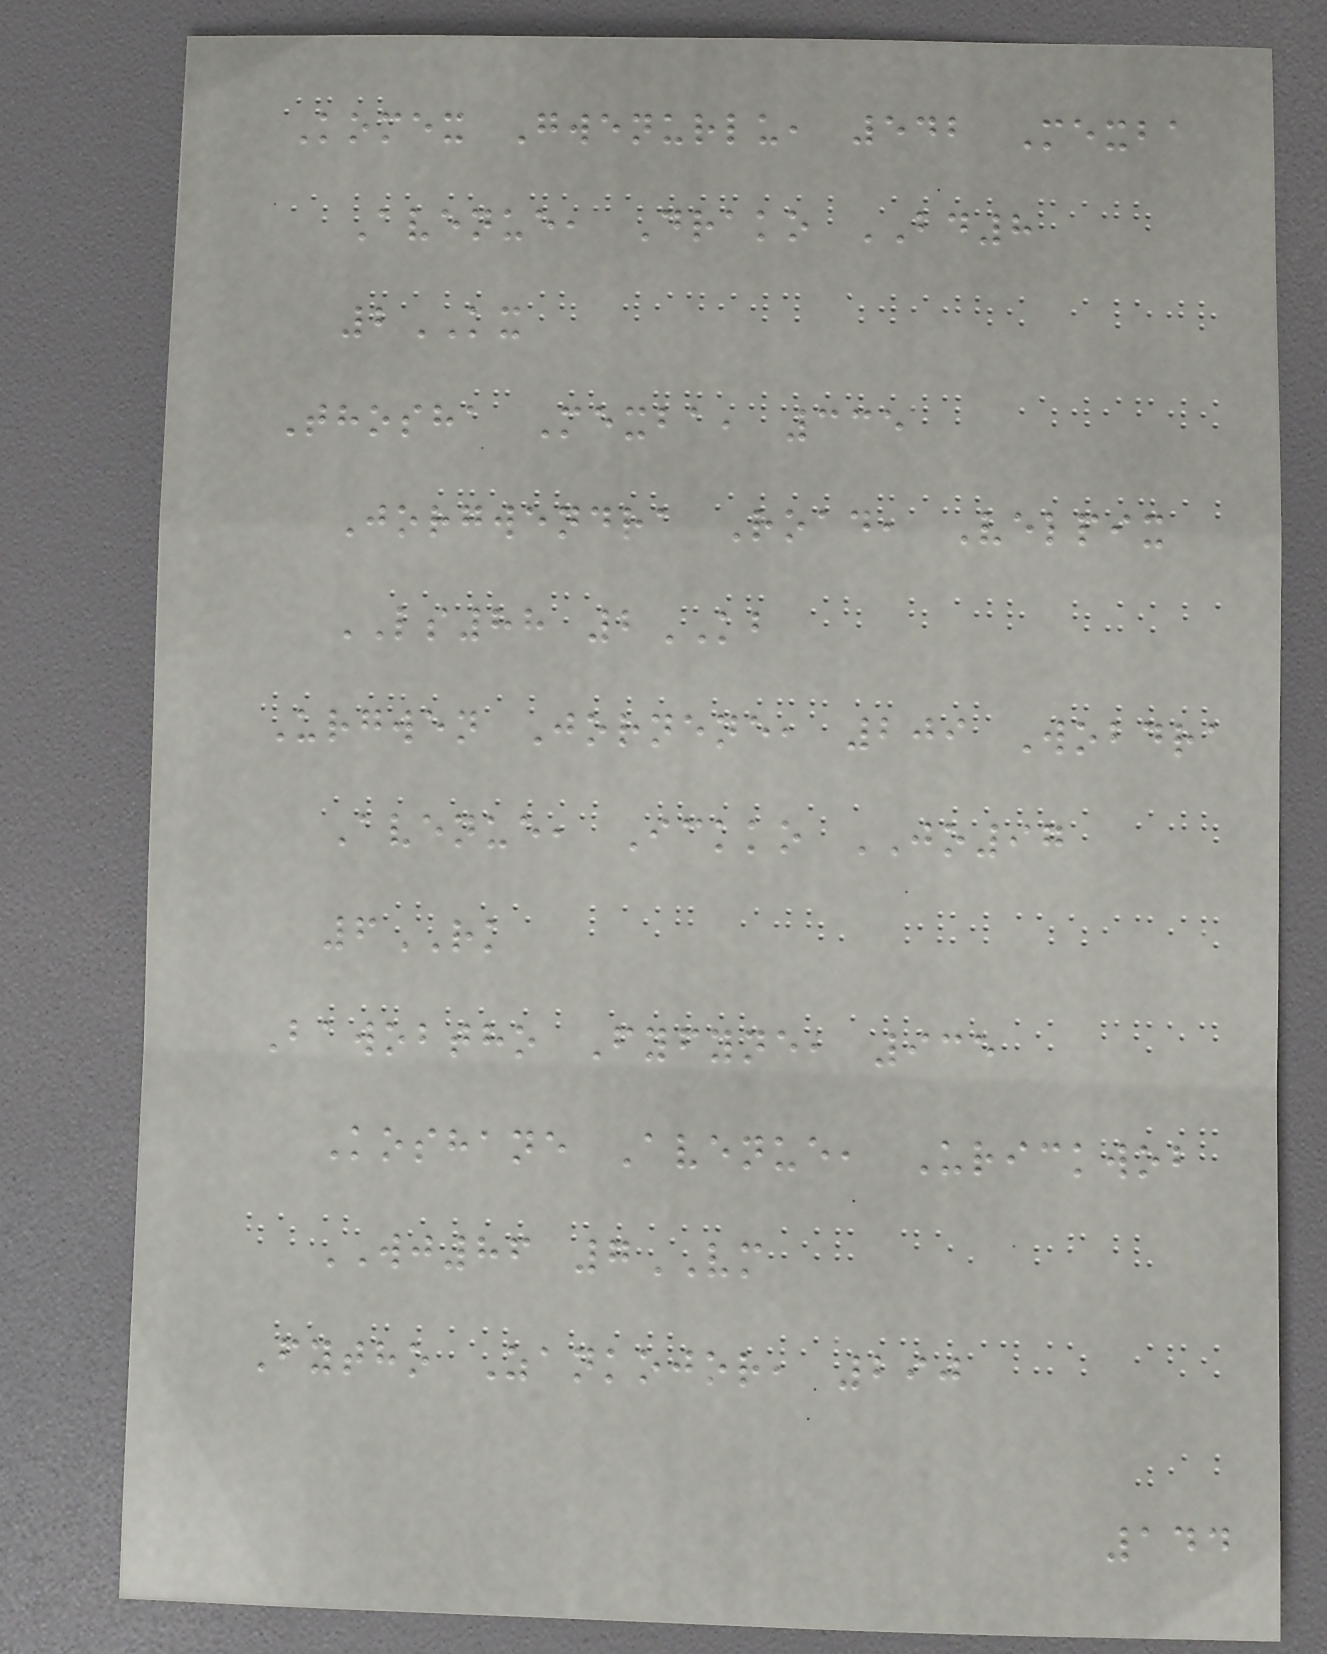Komex Gwenurlu, 542 Mexba
Avenue, Drako BD8
2KX
Thosha Mexba, 335
Jorgwendra Road, Velpix
LS88 2KB
Urgwen Jornene, 209 Wobdra
Avenue, Ickko JO97
6RK
Bawobtho Fyfyne, 935
Koshane Avenue, Urickwob
WJ86 7VM
Fytho Zankojor, 290
144
